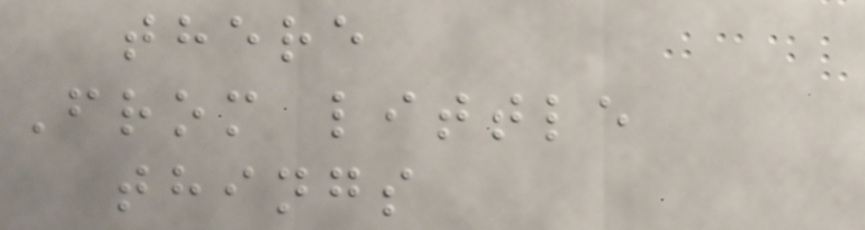there
From little
things
